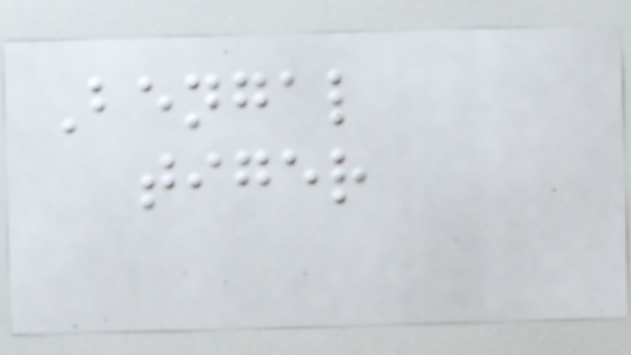Bengal
tiger
